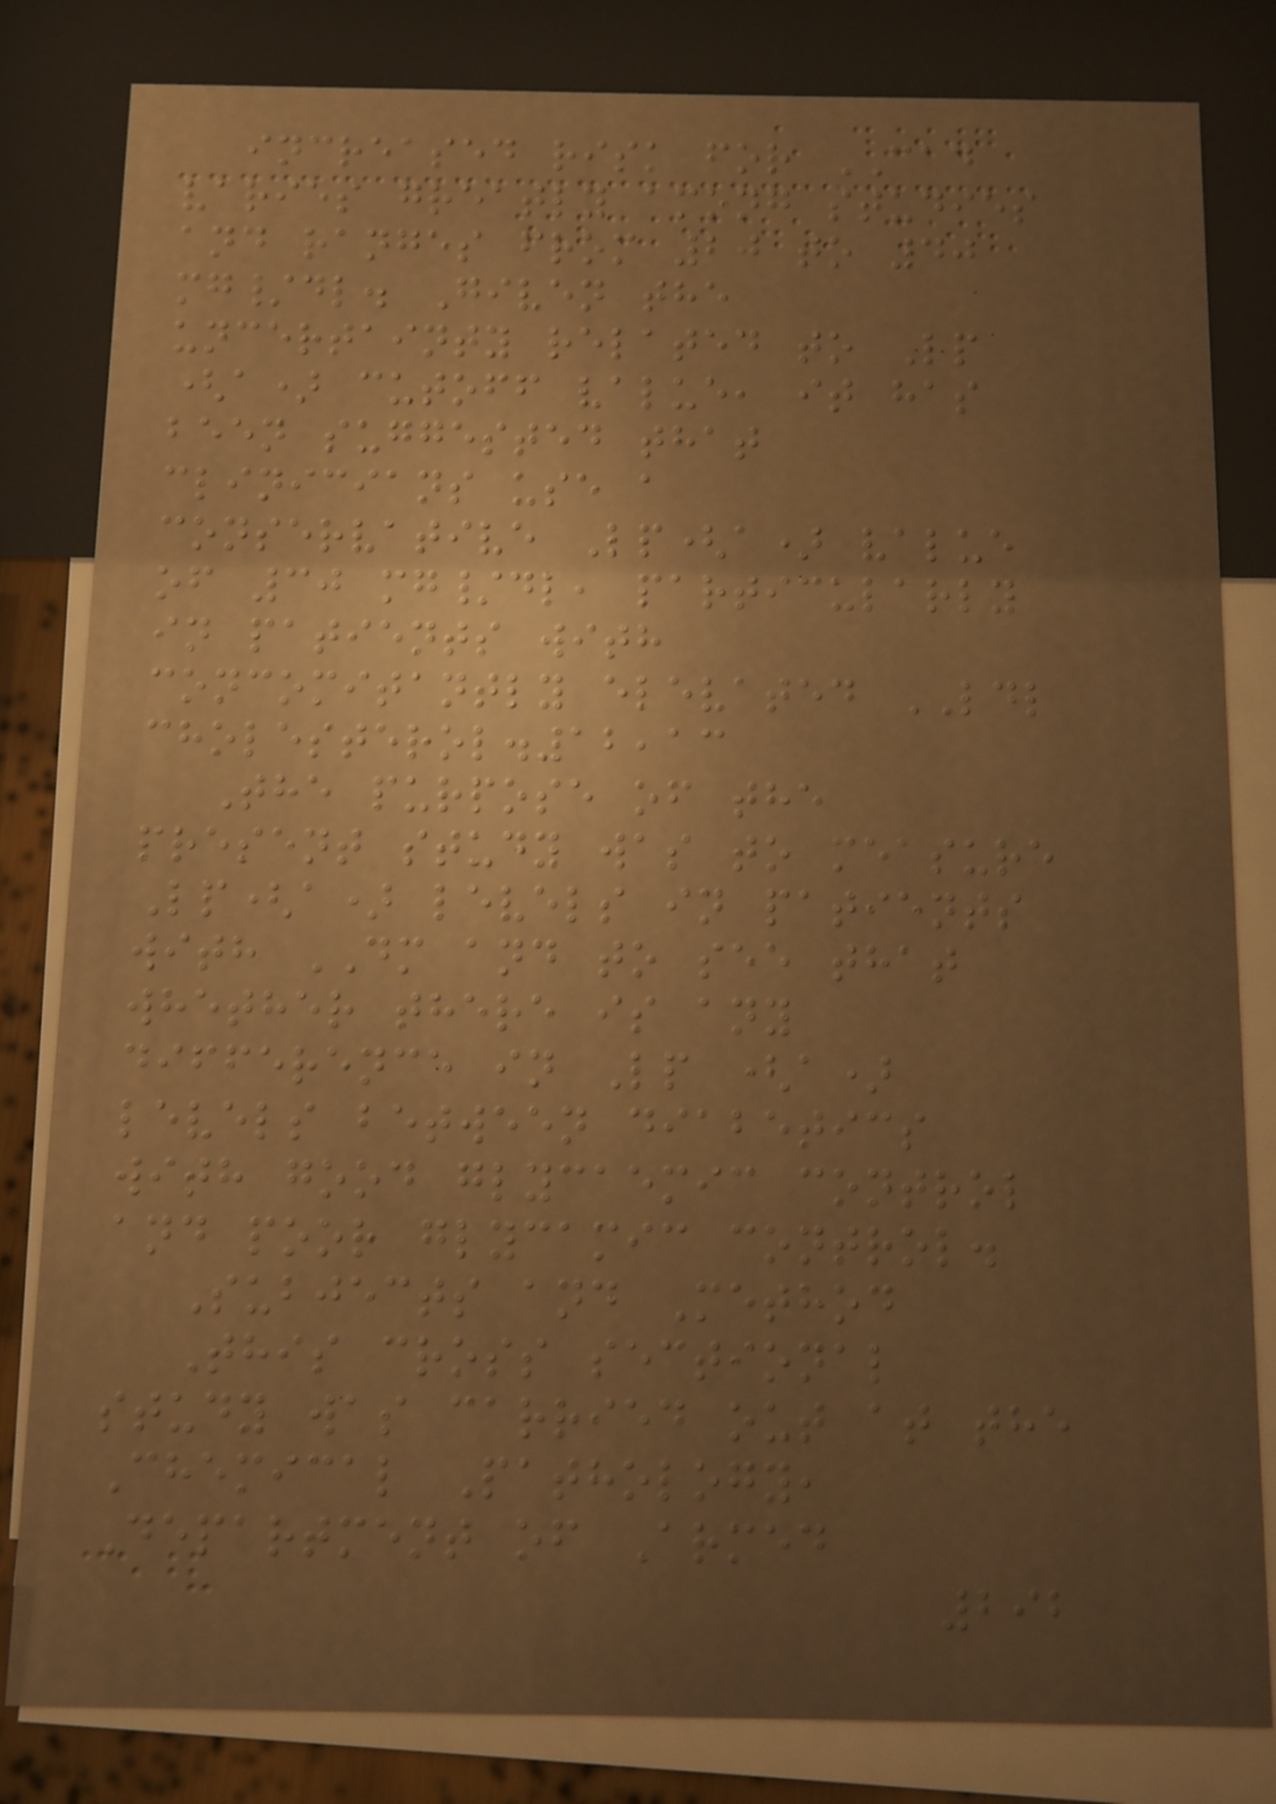increased risk for CAD
varies greatly among studies
and ranges from 20 to 40
mg/dl. Given the
uncertainty related to Lp
(a) cutoff value, it has
been suggested that
clinicians use a
conservative Lp(a) value
of 30 mg/dl, particularly
in patients with
concomitantly elevated LDL
cholesterol.12,13
The purpose of the
present study was to measure
Lp(a) levels in patients
with DM and to see that
whether there is any
difference in Lp (a)
levels between diabetics
with good glycaemic control
and poor glycamic control.
Subjects and Method
This cross sectional
study was carried out at the
Chemical Pathology,
Department of Armed
292
